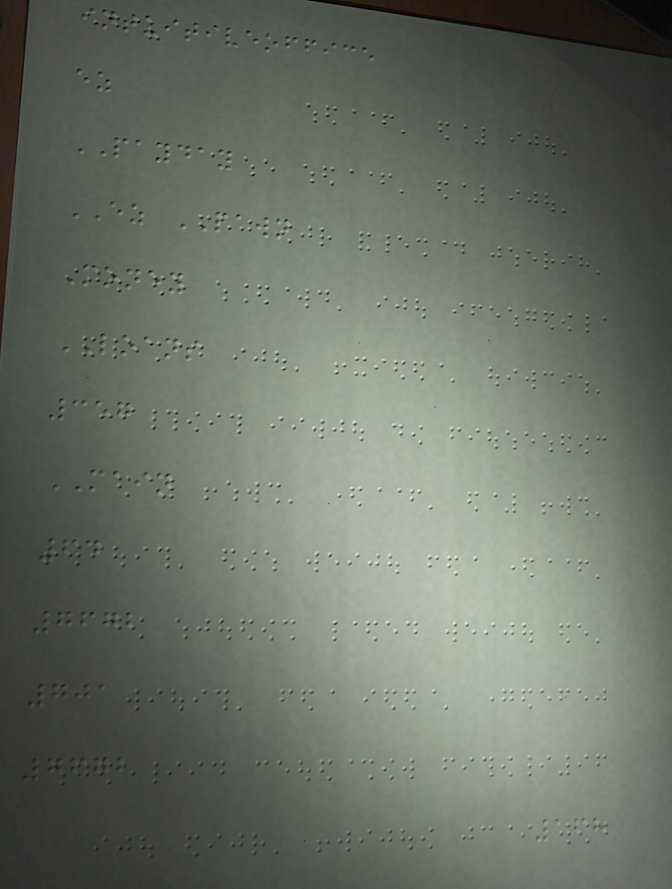intuitiveoffice
ez
PAYDAY
EZ PAWN
Money
LOANS
357
MAIN
64
7672
701
7672
168
